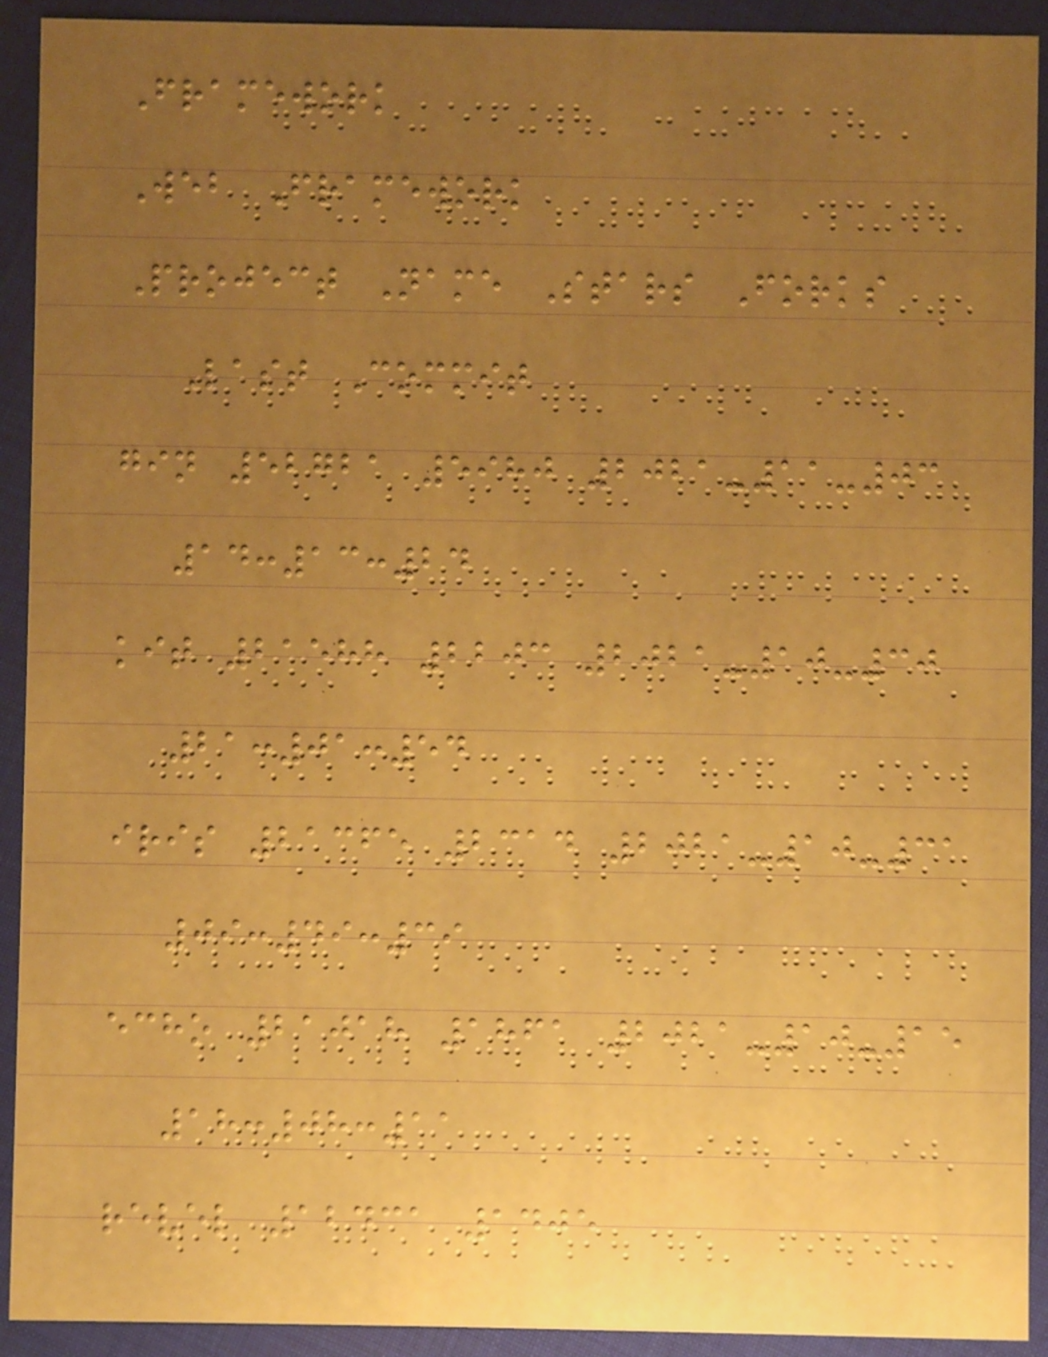Framework
Web Framework
Project Name Stars Forks
Last Commit
gin 52721 5980 2021-11-03
14:13:24
kit 21588 2203 2021-10-30
21:01:54
iris 21365 2314 2021-10-31
09:49:39
echo 21018 1861 2021-10-15
18:08:11
revel 12431 1405
